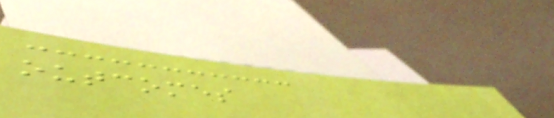outcomes
